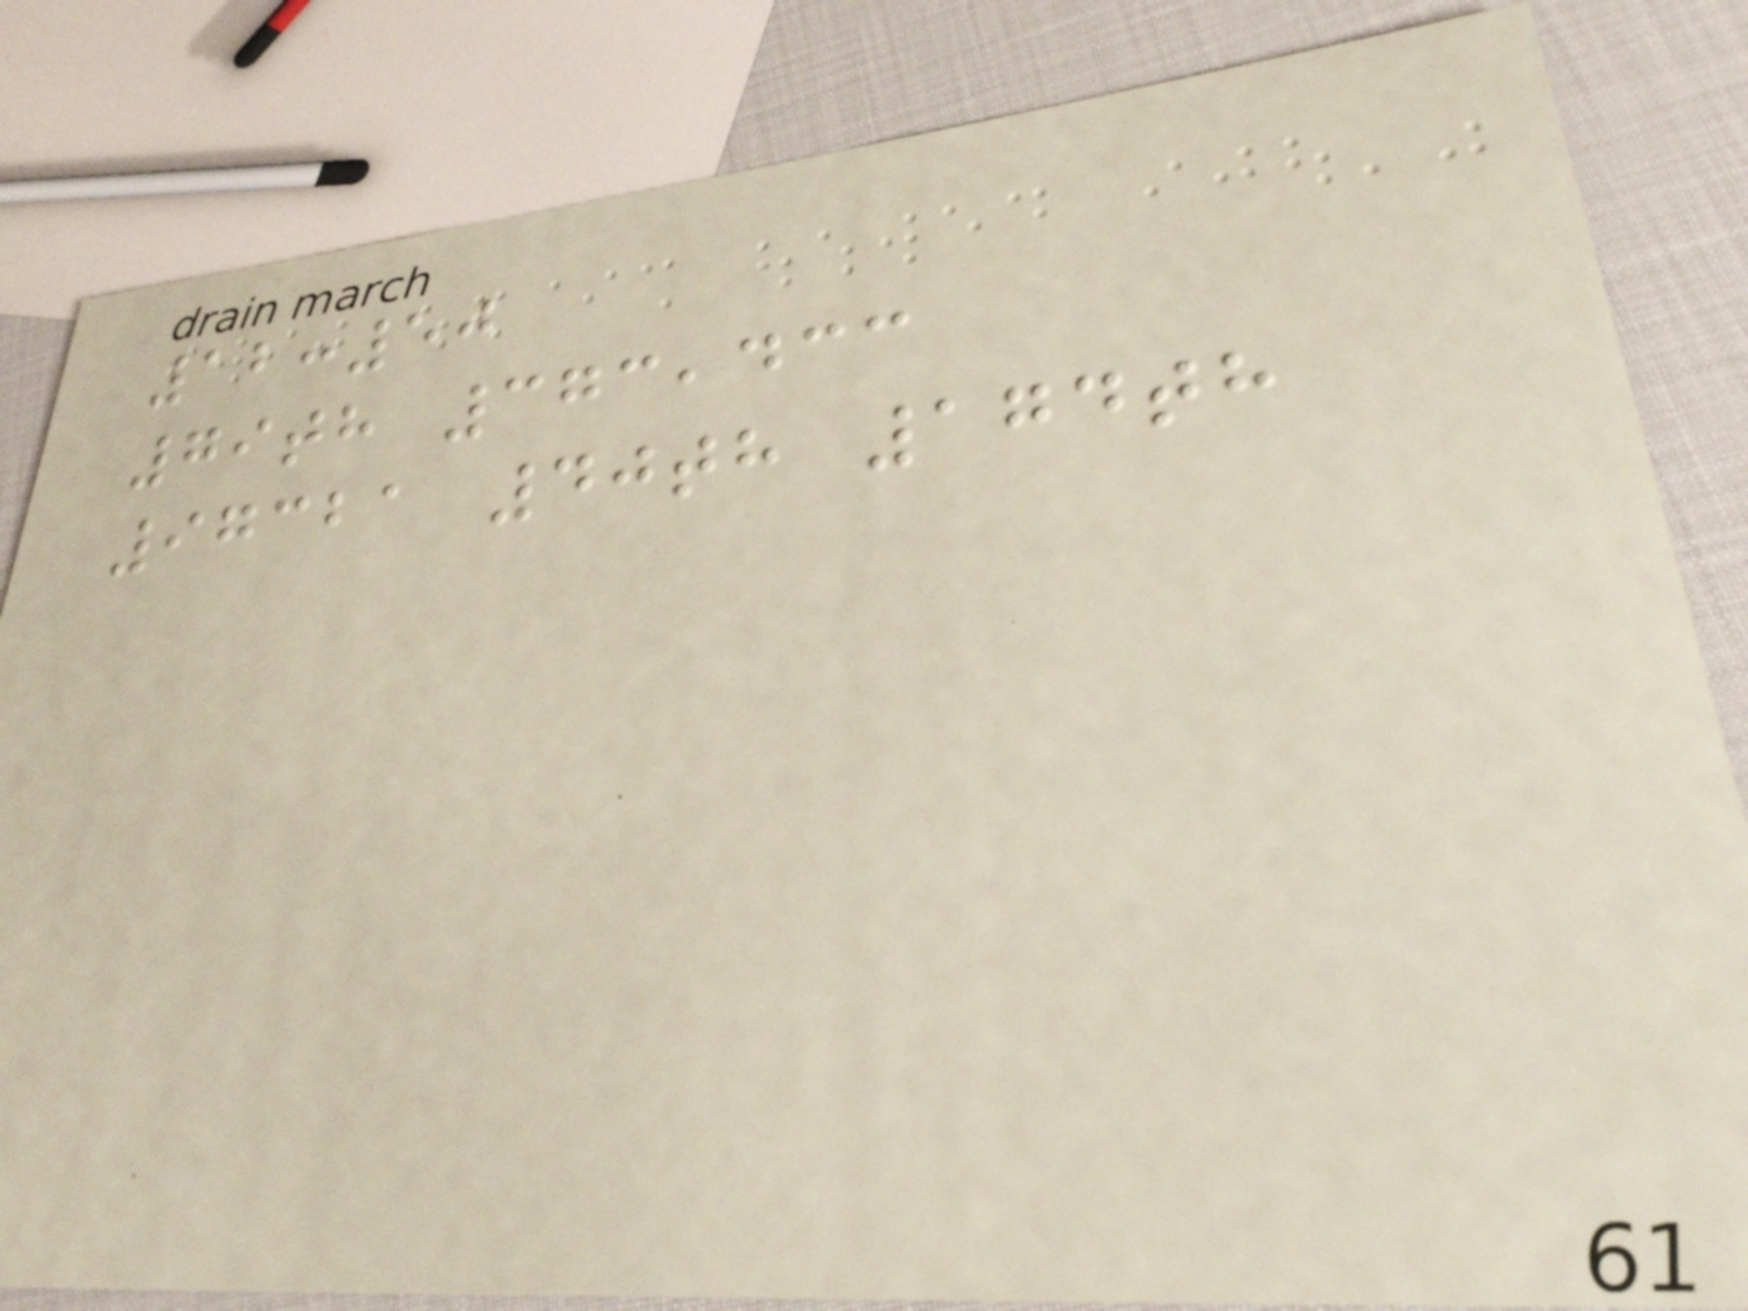12:50
79th 373,433
97321 40th 174th
